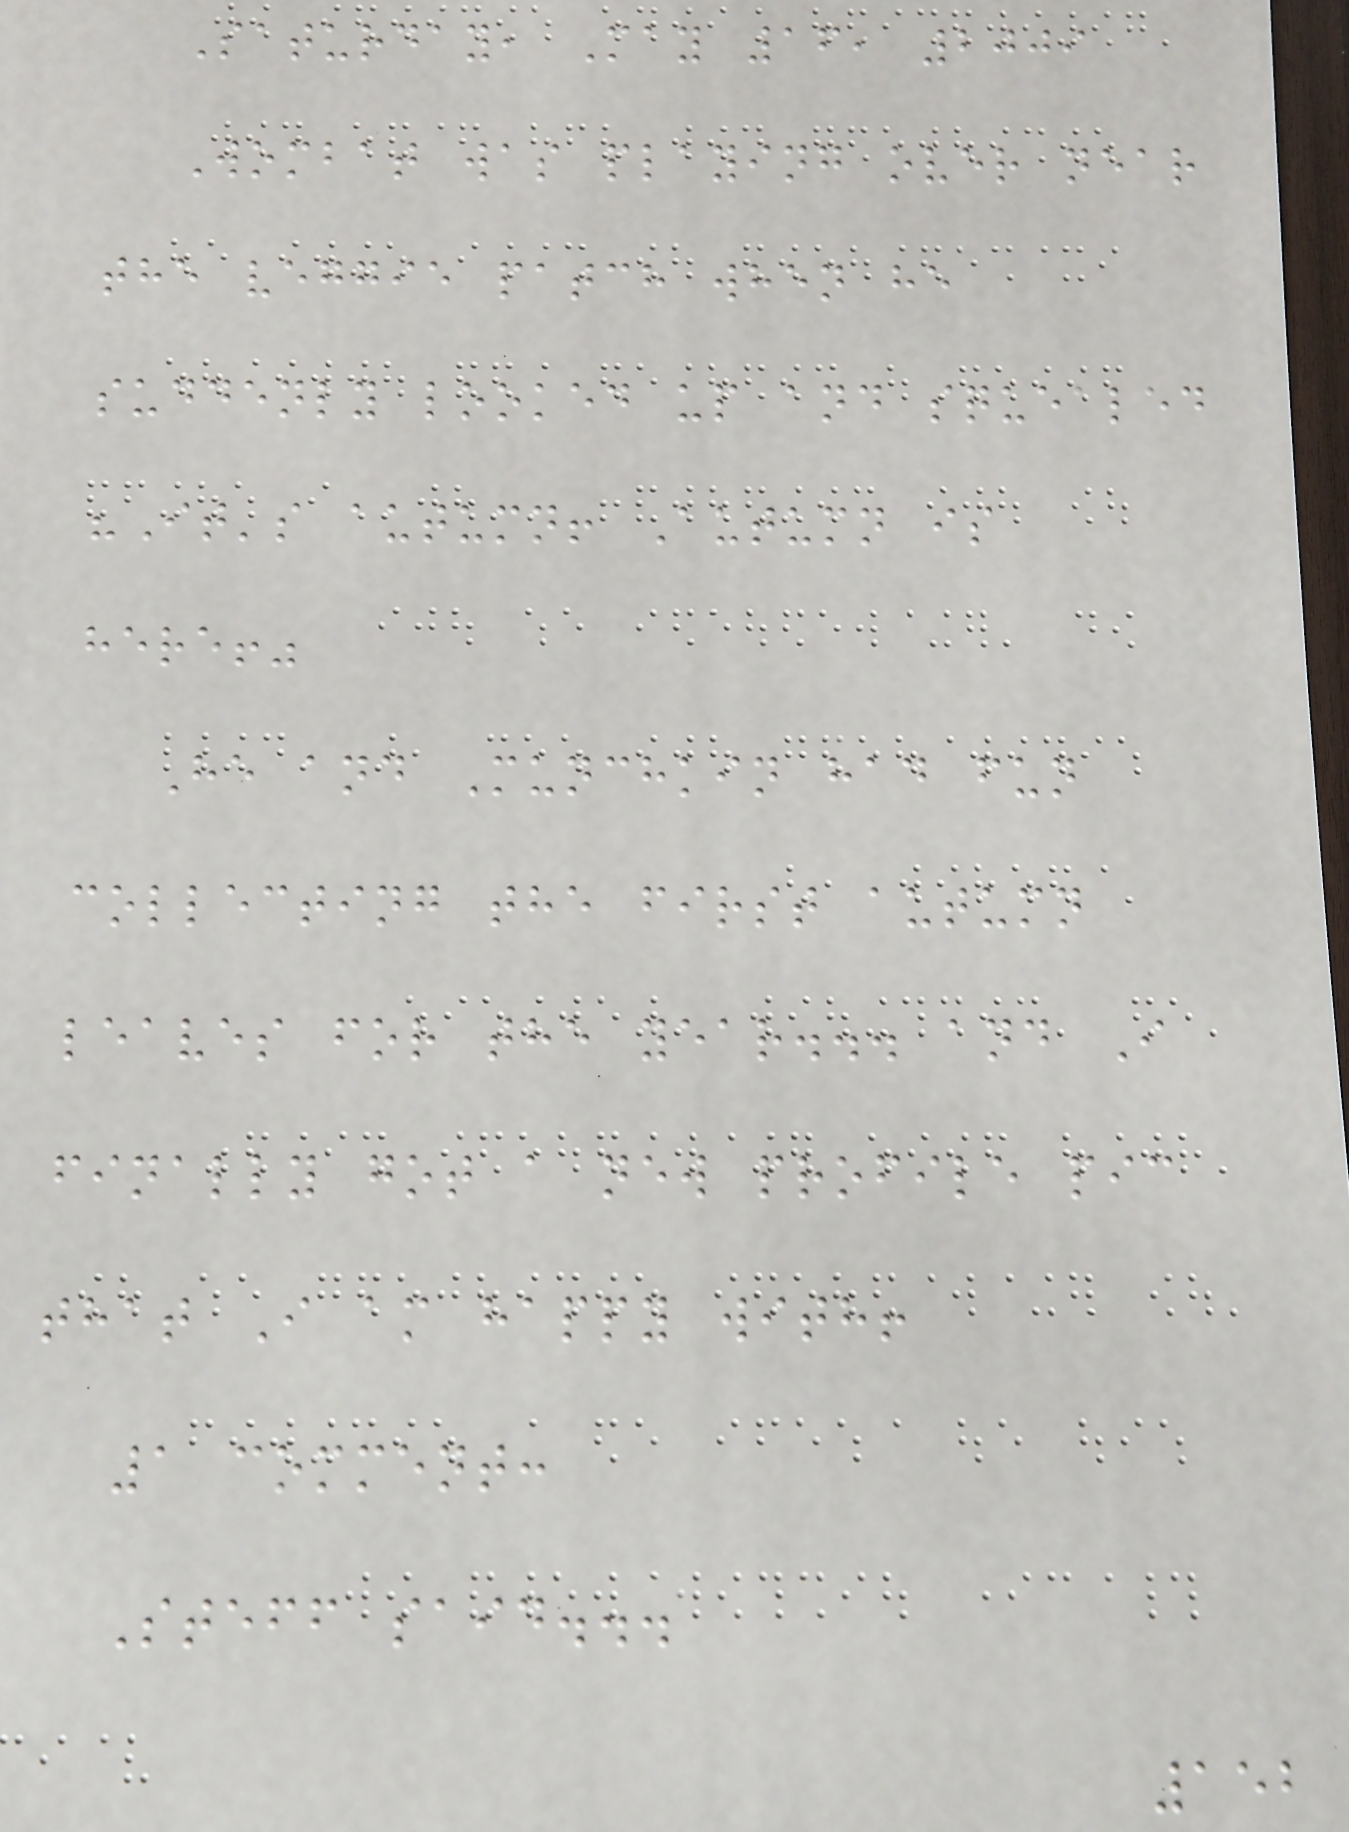Saturday, May 16, 2009
Wombat was playing over near
the veggie patch when he
suddenly looked up and squealed
"It's autumn! Autumn is
here!"
He and Munchkin had fun
collecting the first autumn
leaves for the year... and I
finally got a new profile pic
that I am happy with!
1 comment:
Steff said...
152
